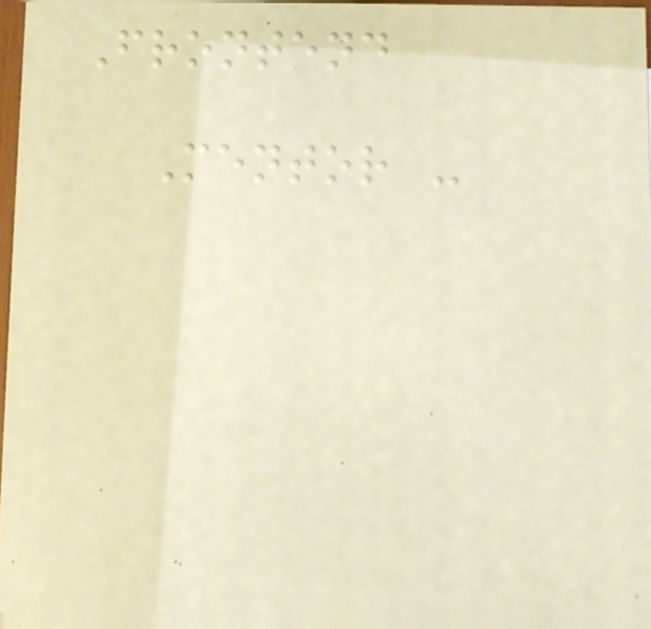Frontend
Mentor -
